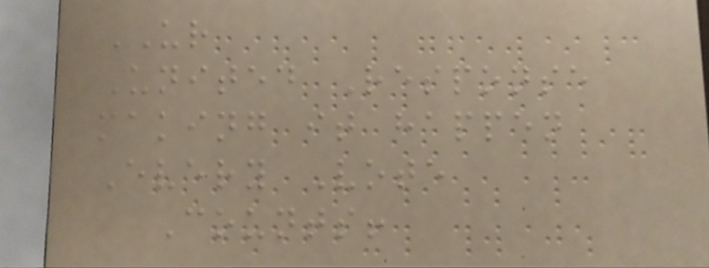UR
United Response
making it happen
Every Vote
Counts!
